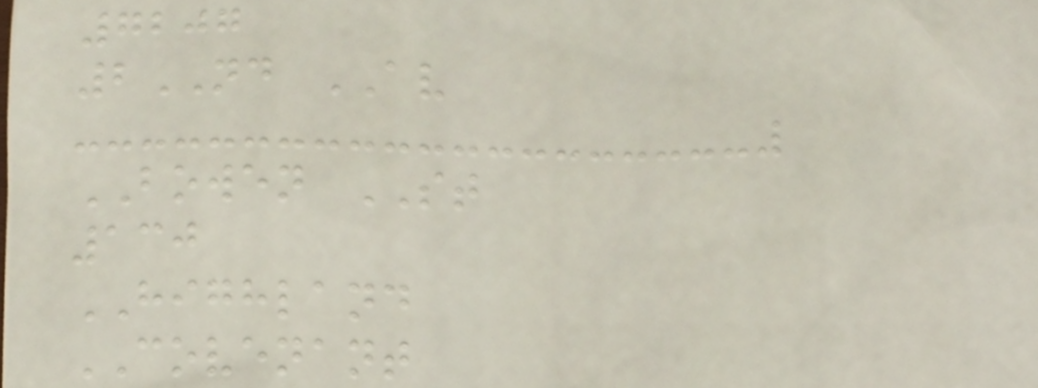7207
2ND AV
BOWEN ST
130
HIGHLAND
COVENANT
